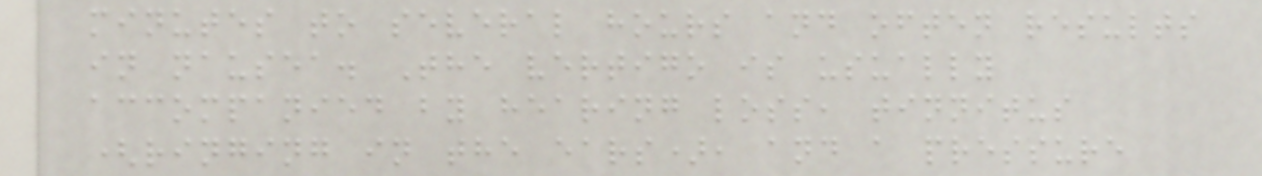minutes to several hours and often results
in nausea. The vertigo is usually
accompanied by hearing loss, tinnitus
(ringing in the ears), and a pressure
